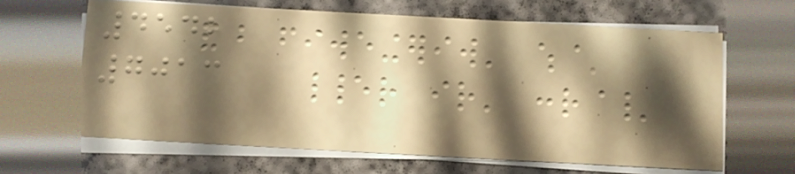4542
7013
